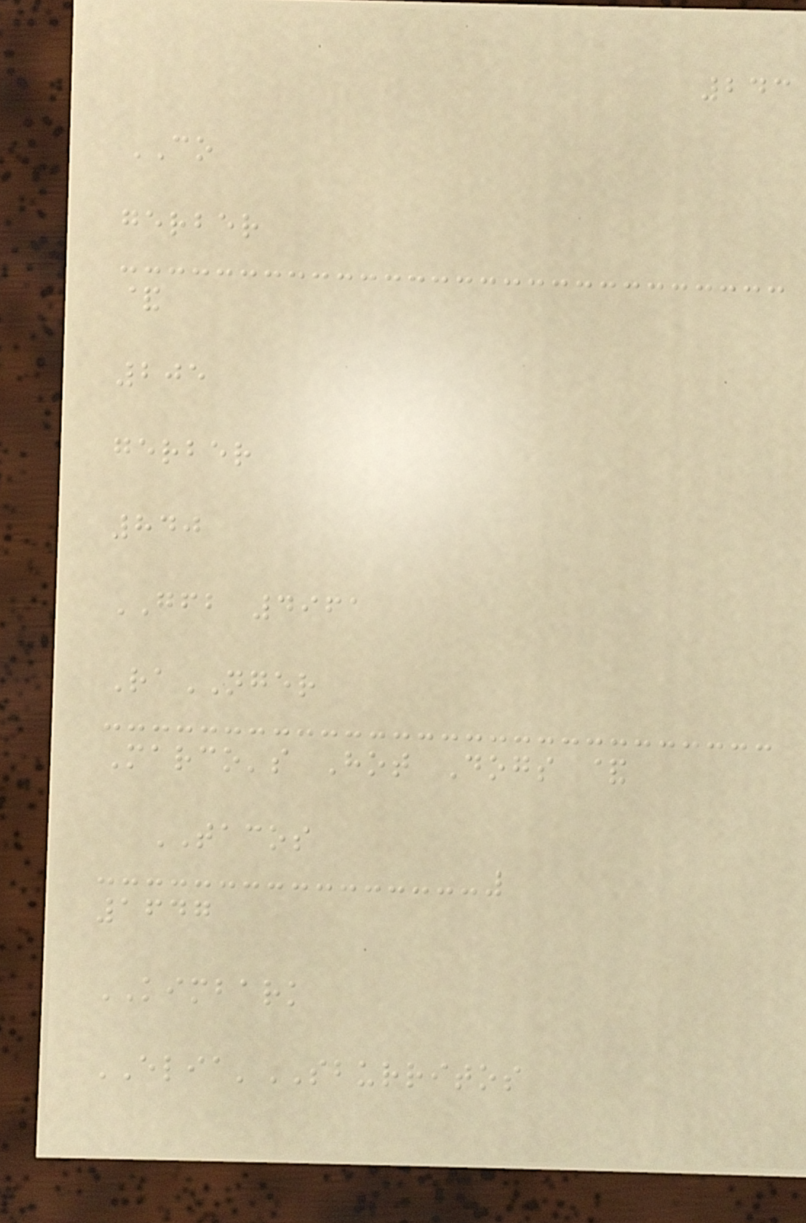243
CO
gerber
&
205
gerber
840
GFB 4961
RaNGER
Marco's Hot Dogs &
TACOS
1647
KIMBARK
ELIA'SBURRITOS
